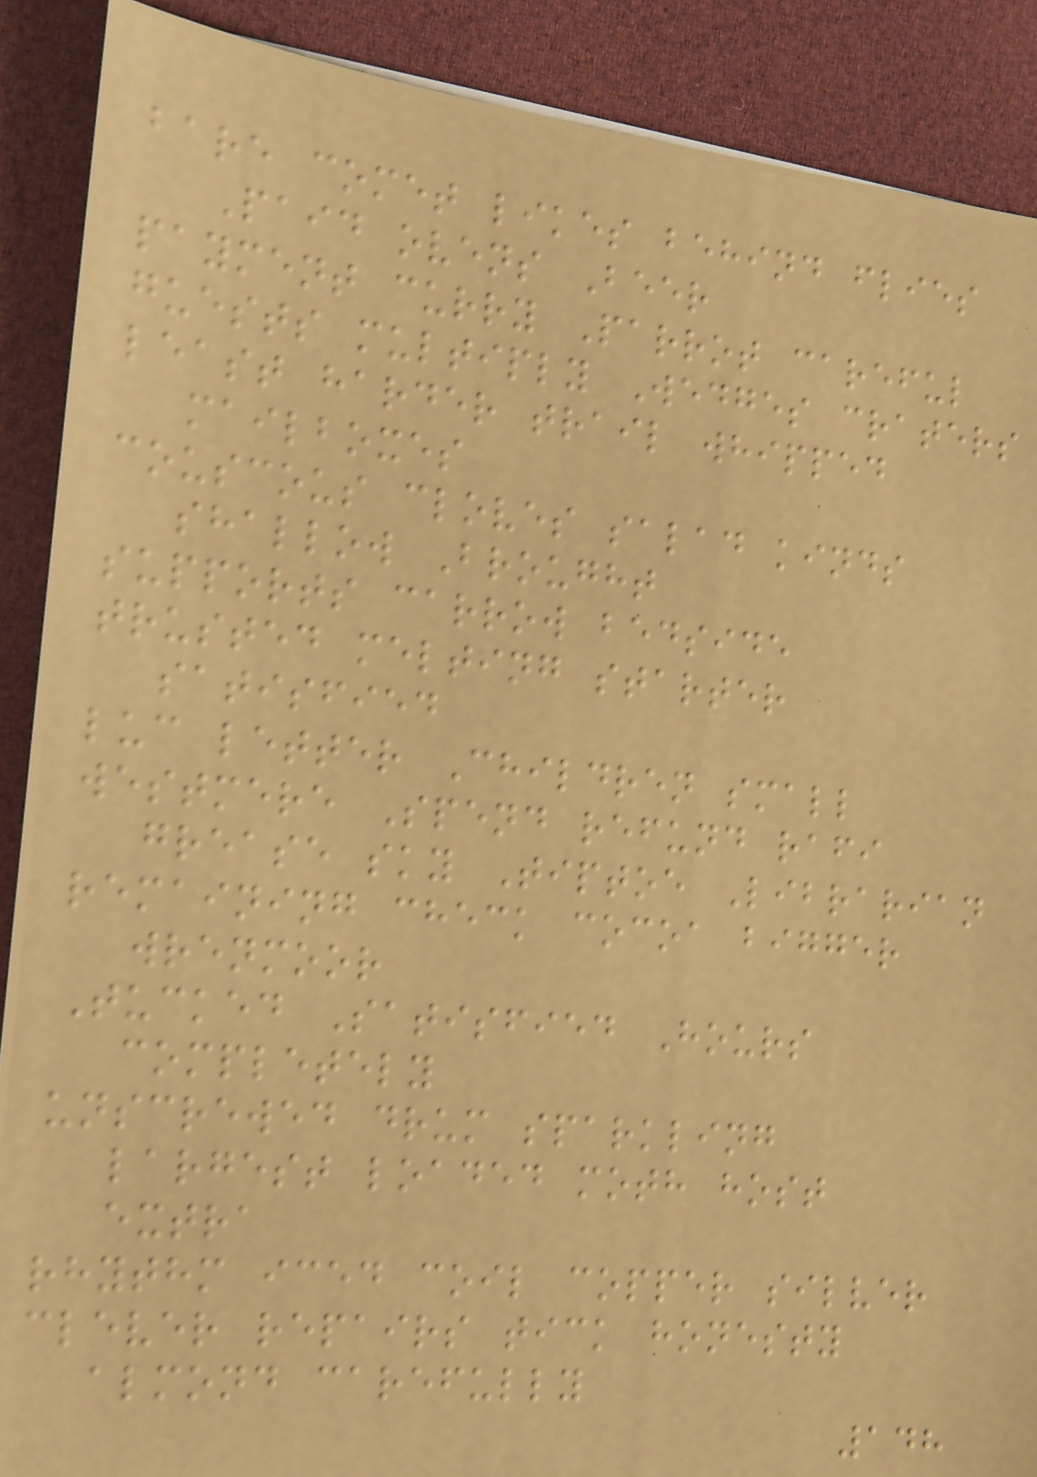bare comet likes behind flies
Paid ovens Beer
payment curry Parrot careful
guests multiply Wedges craters
least harder trail whipped
mailboxes
couscous cloves salad kinds
shallow Brought
supports carrow bedside
trusted melting starter
satisfied
luc letter Children small
westmere Spend refund rafi
grease sky Tiptoe Librarian
remaining check cocoa bigger
wrenmoor
Tucked Satisfied Hours
completely
unscrewed drum sparkling
largest loaded moth host
extra
rhythm iced coil copper silver
clever repairs tick honesty
almond carefully
148
